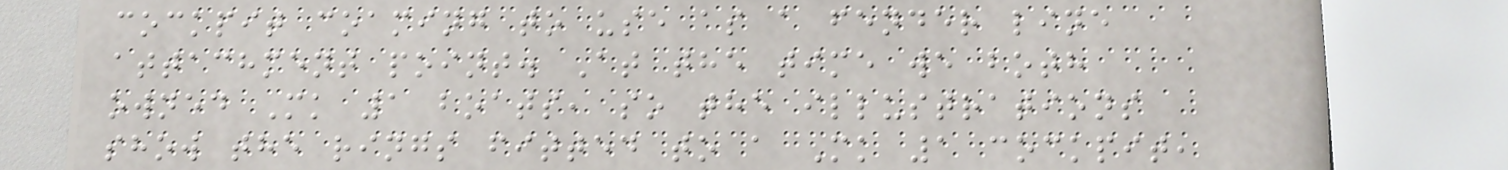cockpit coaming to use as a fender line
attachment point. At the time we both
owned Mk 1 boats, so the illustrations
show the rings fitted to a Mk 1 cockpit,
